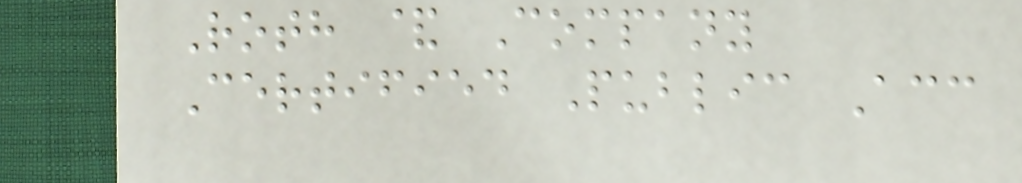Roth & Company
Certified Public Acc
